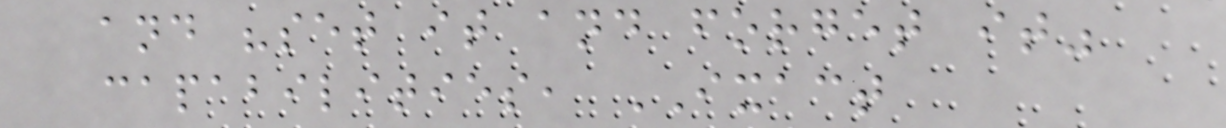and "set it and forget it"
capabilities, IXACT
